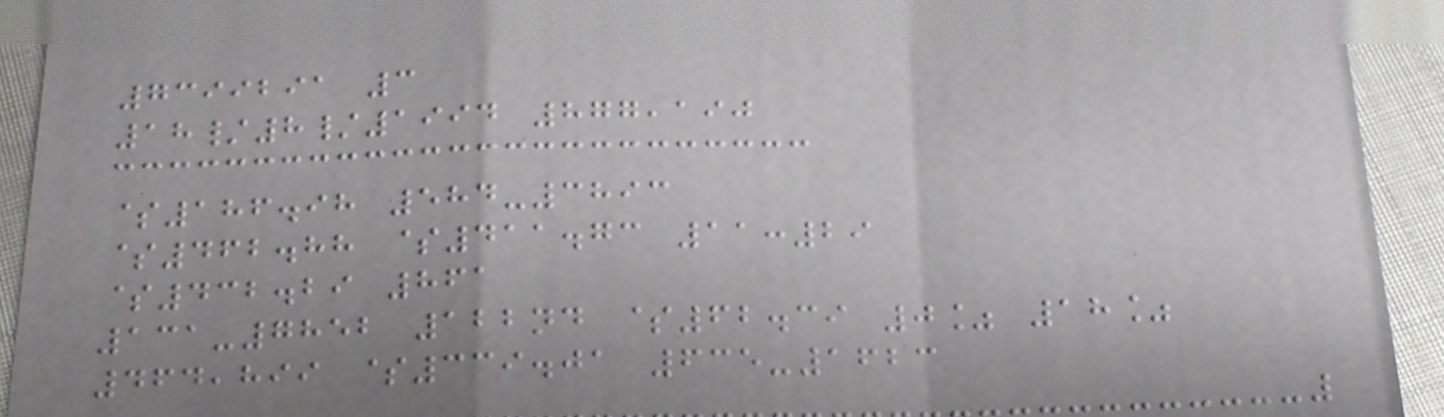7399291 3
18/8/1994 877,190
$186.98 584-3893
$462.88 $411.73 11:29
$432.29 861
131-7852 122nd $62.39 0% 18%
464,899 $339.01 635-1623
